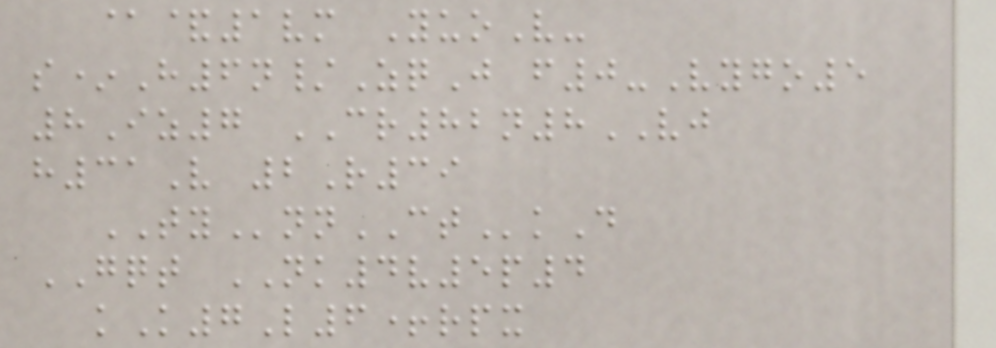@&1vm YuoV-
s*H6n/ZqJ f0-Vygo5
8Iz7 CR82n8VJ
h31V 2R39
TYnnCTkD
GQT NK4v5p4
kK7L6+rpx
